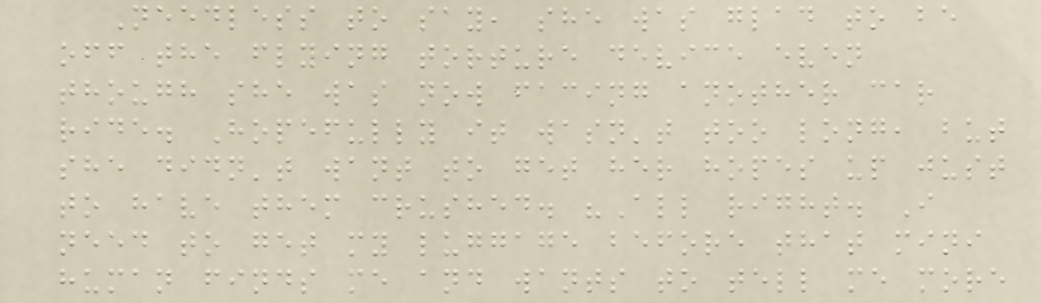Needless to say, she was glad to be
off the flying torture device even
though she was now facing another car
ride. Hopefully it wasn't too long, but
she didn't want to get her hopes up just
to have them crushed. "All right. I
need to get my luggage before that mini
human finds me and wants to tell me more
